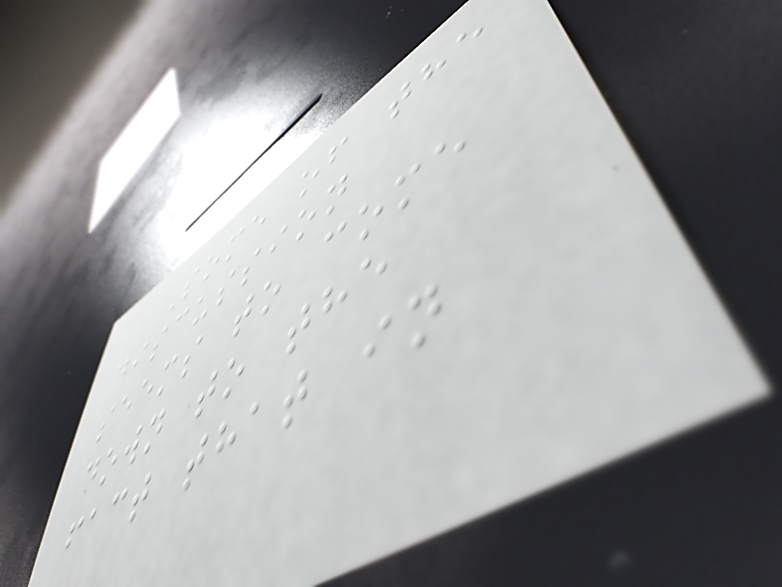Some of the
discussion
seems to come
down to the
fact that in
